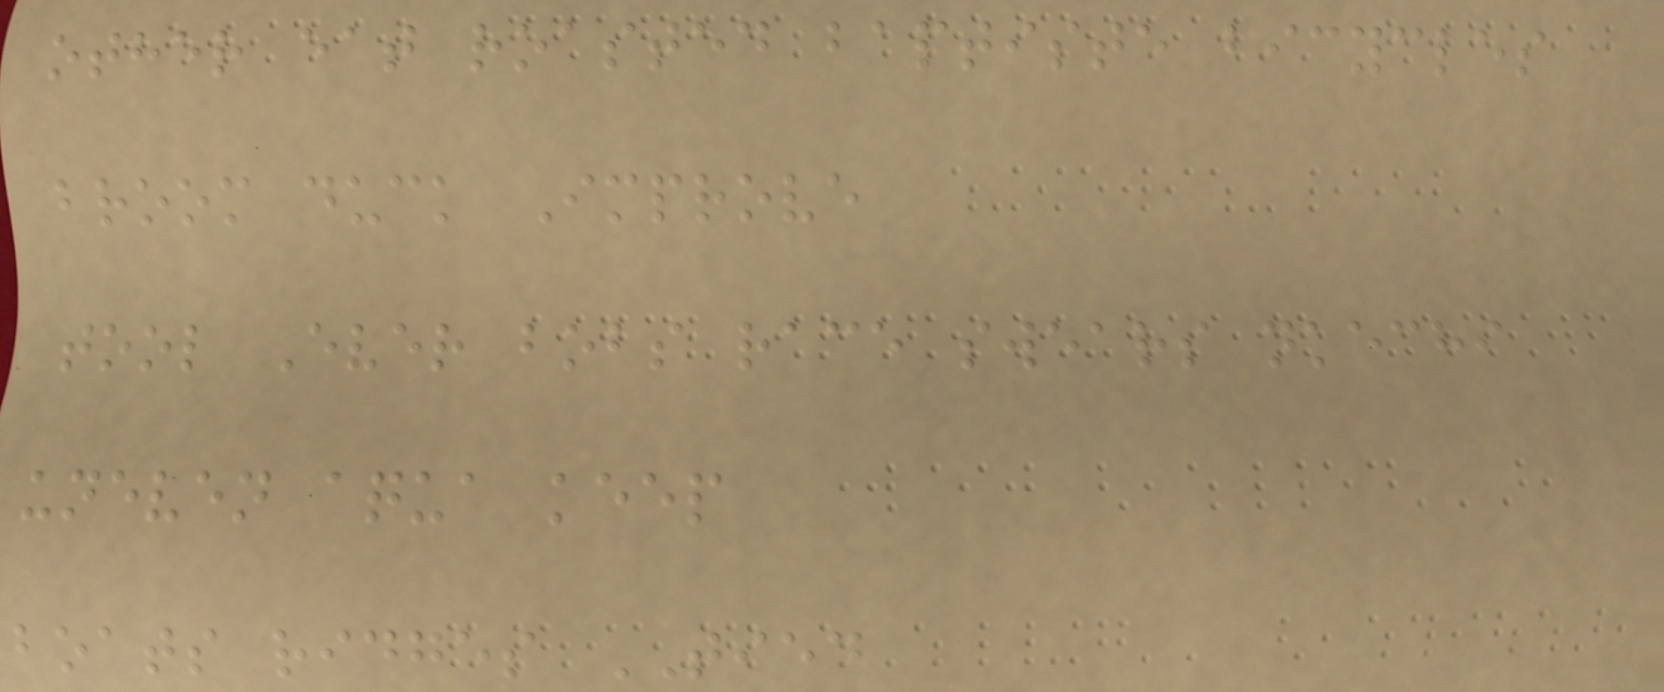other eat roasted baptiste bicycles
broom duck Improve
tool Ever bobs race swears nkechi
uneven aqua keep
boats ridges TIED
